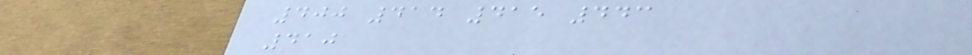400 414 415 443
410
